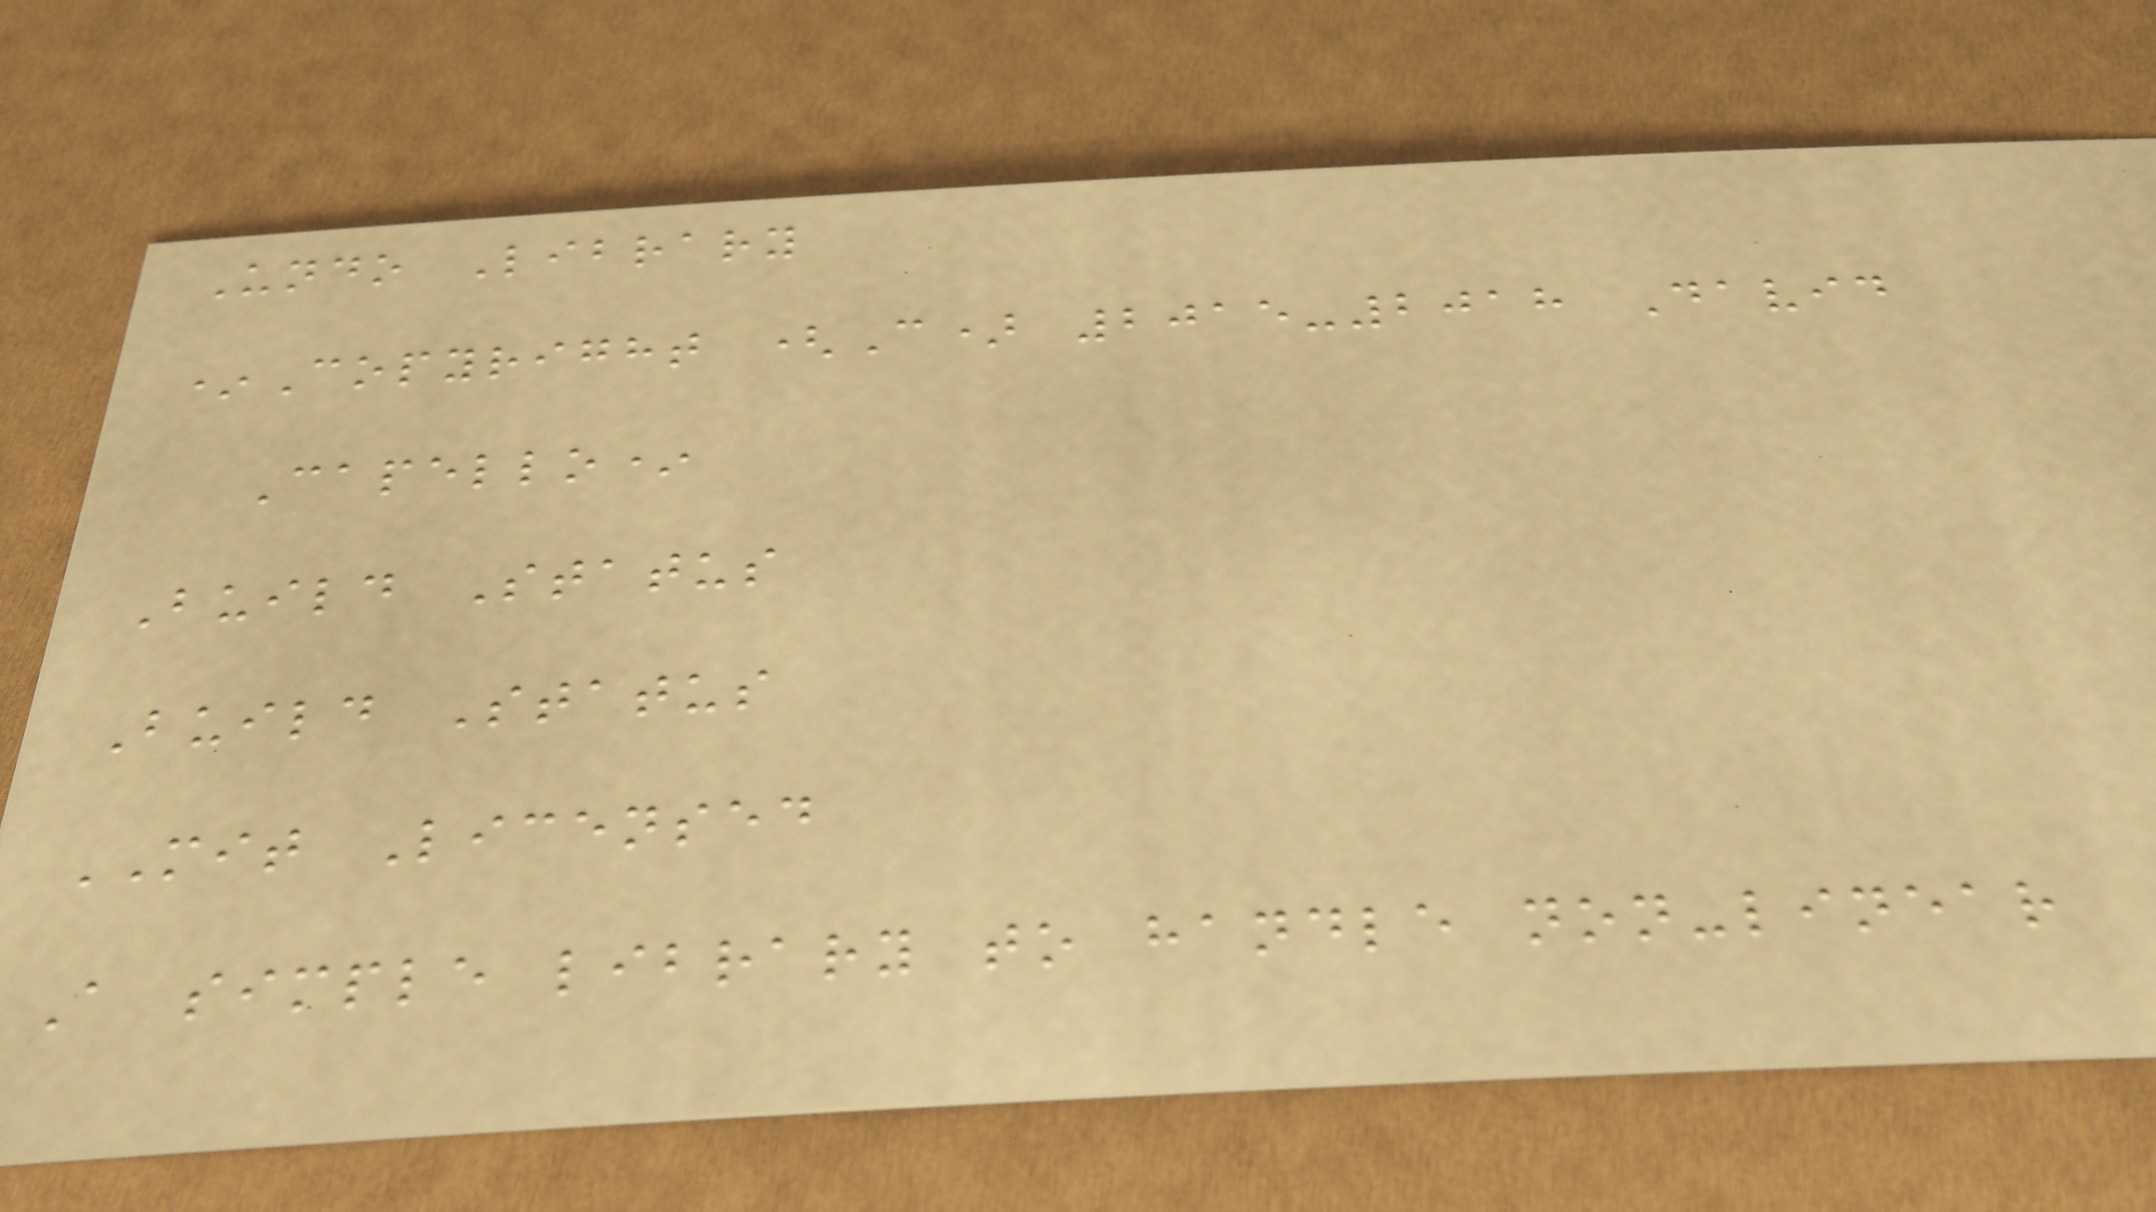Undo Library
*Copyright (C) 2015-2018 David
Capello*
Build Status
Build Status
MIT Licensed
A simple library to handle non-linear
